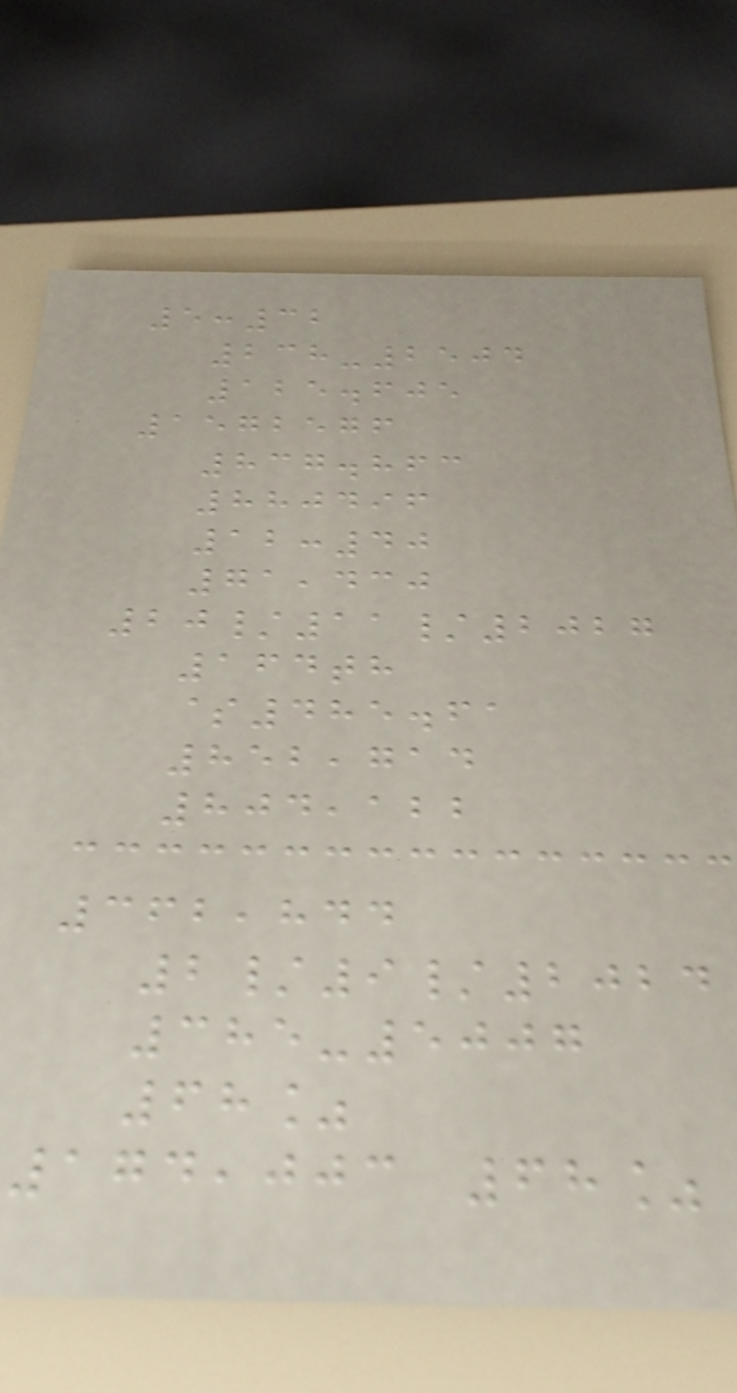5:32
238-2504
125.605
1572576
837.863
880496
12:40
71,430
20/11/2027
164th
$485.61
852,714
804,122
362,844
2/9/2024
385-5007
68%
174,003 68%
